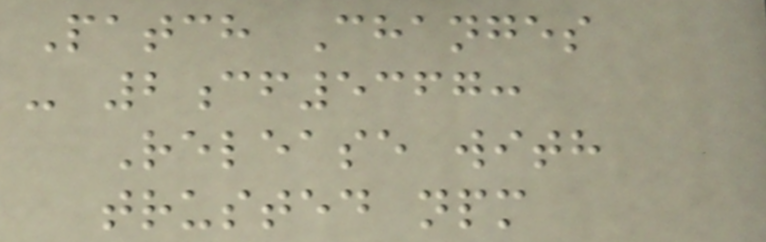Patch Changes
- 2cf5367:
Release with
trusted npm
